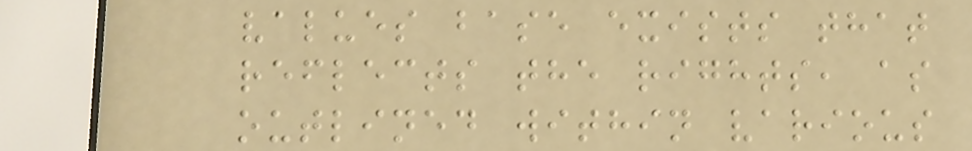values base exists that
reflects the rights, as
outlined within various
